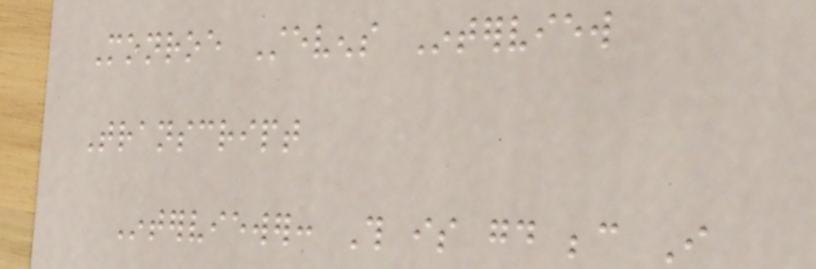Monroe Stevens Interview
Transcript
Interviewer: This is good because I
